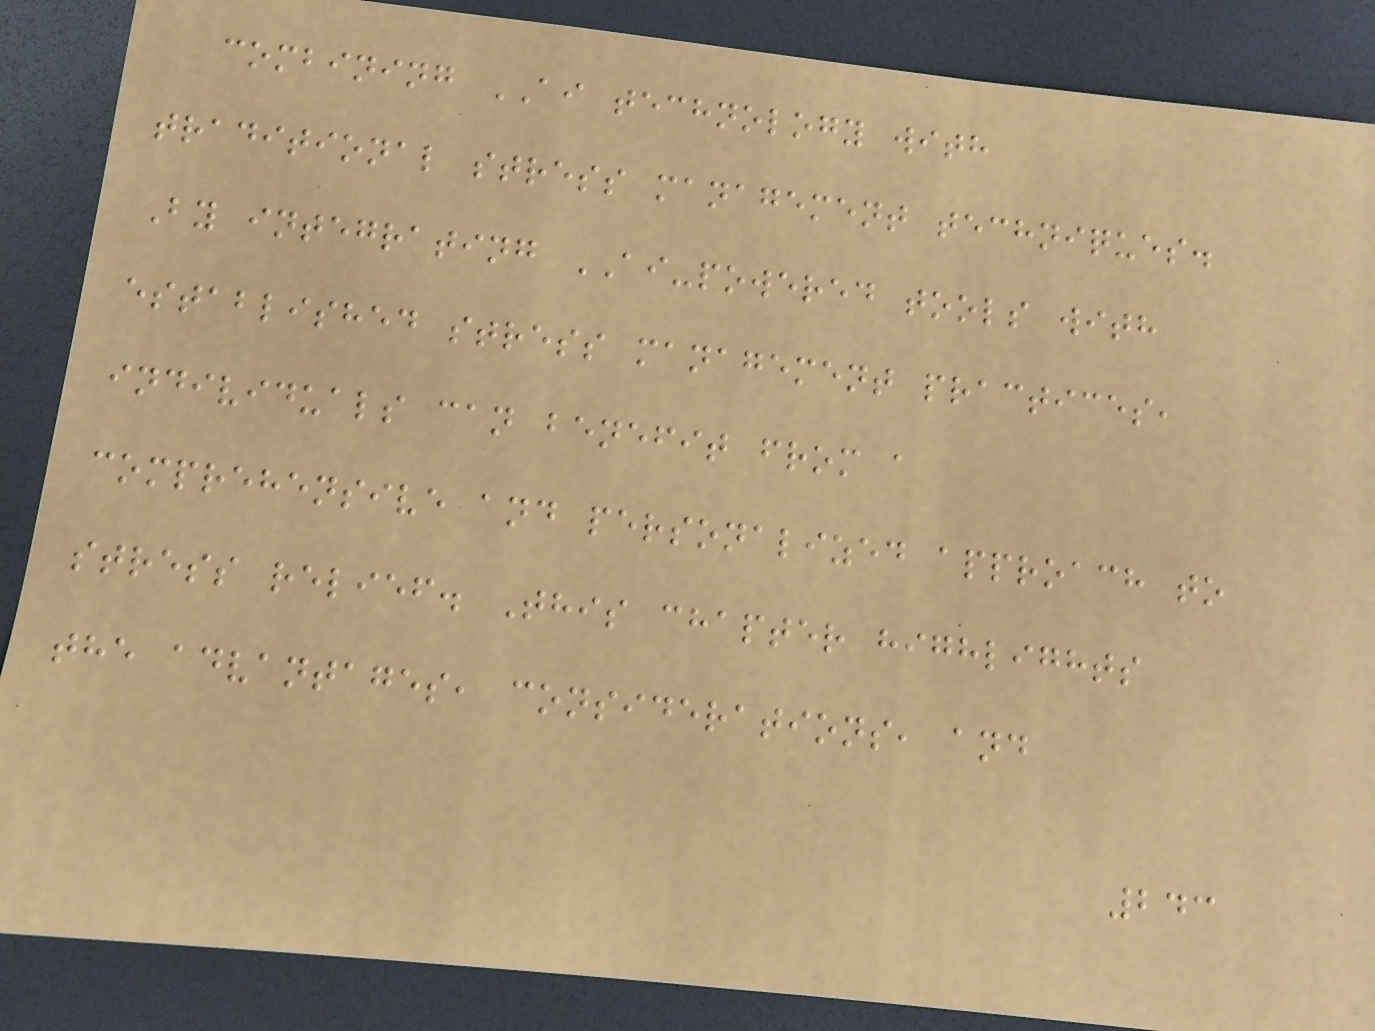combining AI technology with
traditional stress management techniques.
By integrating AI-powered tools with
established stress management practices,
individuals can benefit from a
comprehensive and personalized approach to
stress relief. This chapter highlights
the advantages, considerations, and
243
